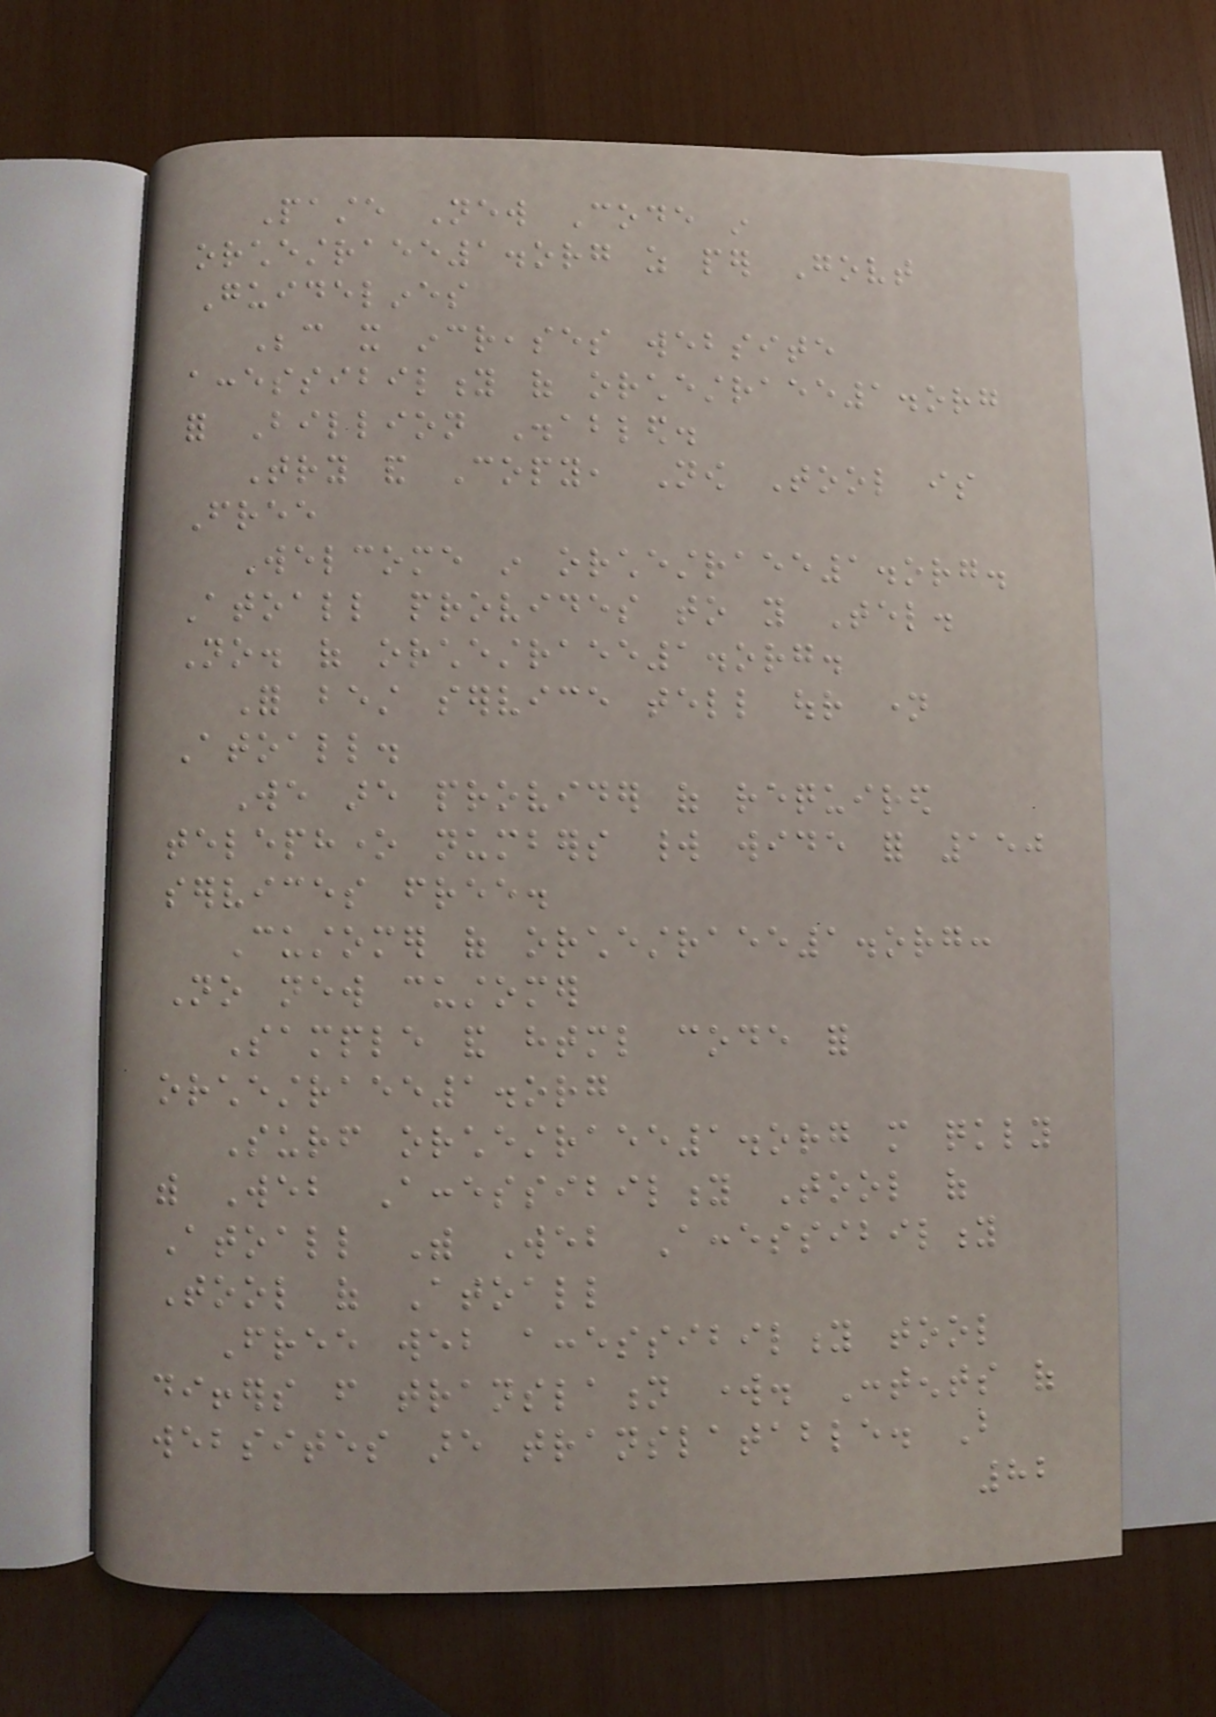Paste New Code in
orchestraee1.org as per Govt
Guidelines
Because it increases website
accessibility of orchestraee1.org
for Billion Disabled.
Try and Copy, Now Tool is
Free
Welcome in orchestraee1.org.
Atoall provides to you Tel.
No. of orchestraee1.org.
For best service tell our name
Atoall.
We are provider of required
telephone numbers world wide for 150
services free.
Customer of orchestraee1.org:
No new customer
Sample and html code for
orchestraee1.org
Surf orchestraee1.org more quickly
with Web Accessibility Tool of
Atoall With Web Accessibility
Tool of Atoall
Free web accessibility tool
differs from translation work. Contents of
websites are translatable. But
82
